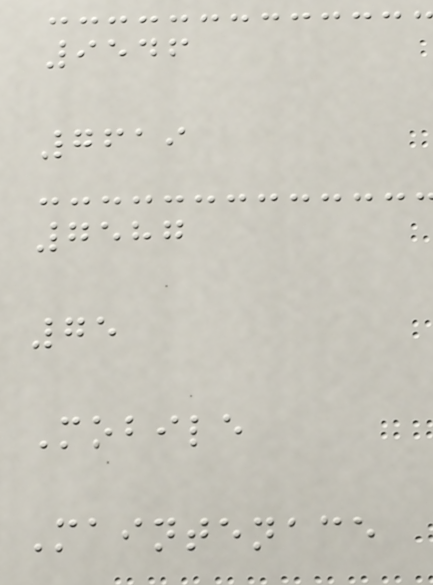9546
7619
7587
75
Mobile
Maintenace
